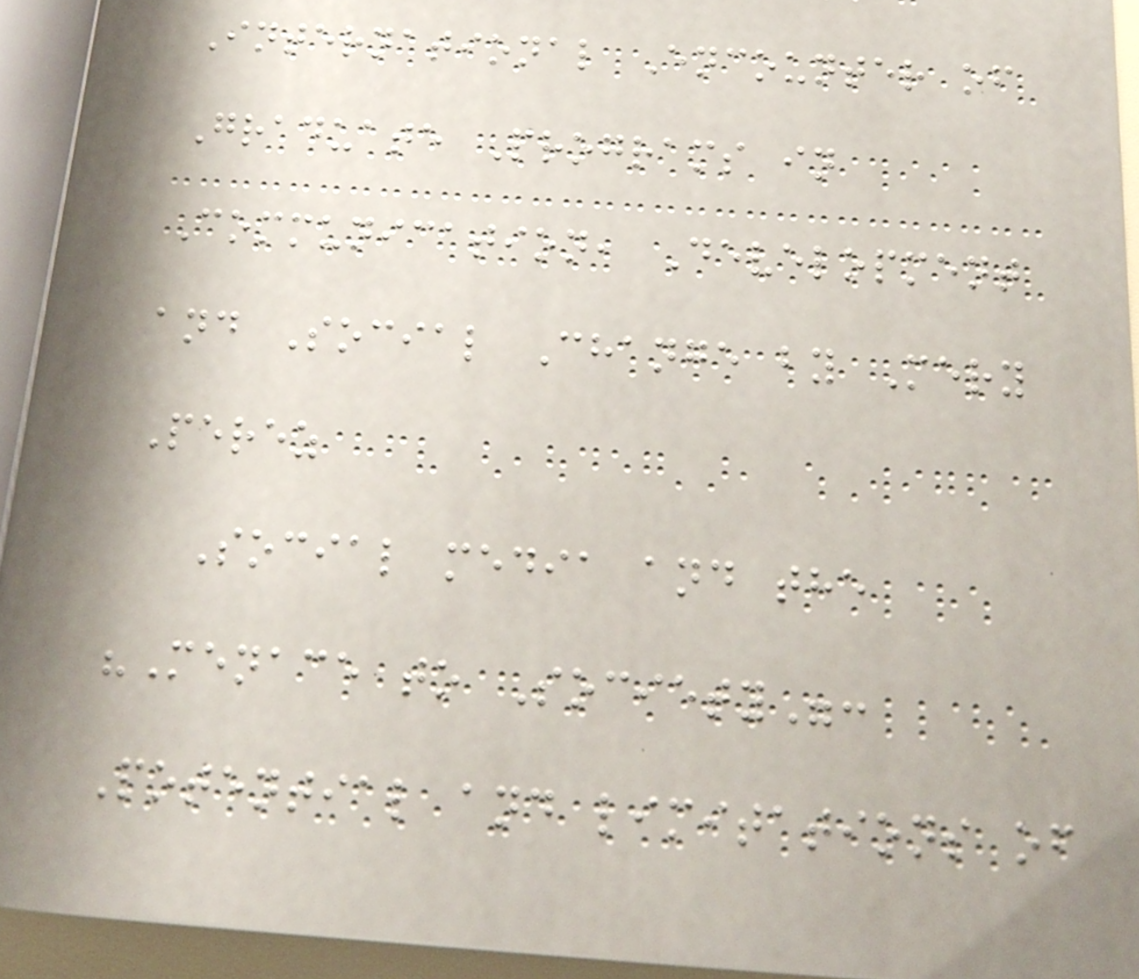International Encounter of
Graduate Programs in
Communication, Development
and Social Change by Mery
Perez
Social media and the
"Menace to Society":
Potential and limitations of
